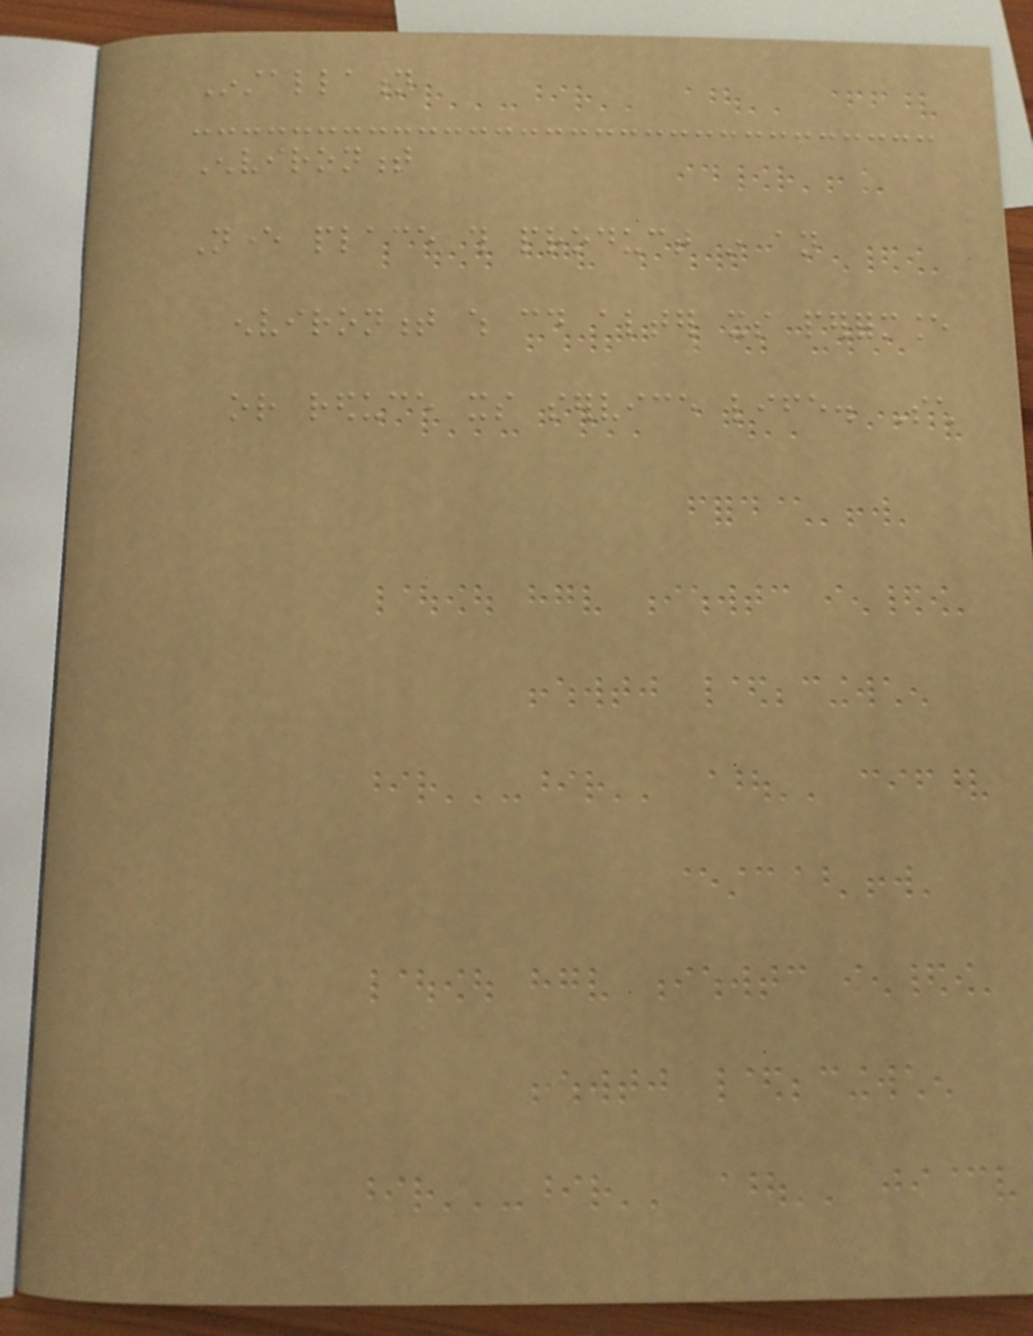Installation
Environment
Never place this product in an
environment which could alter its performance
or reduce its service life. Such
